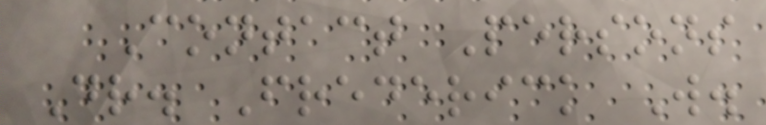Contact Persons
Dr. Frederick W.
